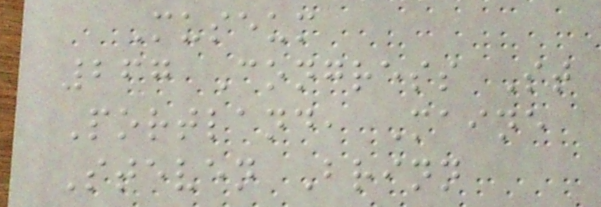Museum
267 Congress St
Portland, Maine
Steven Brinn
